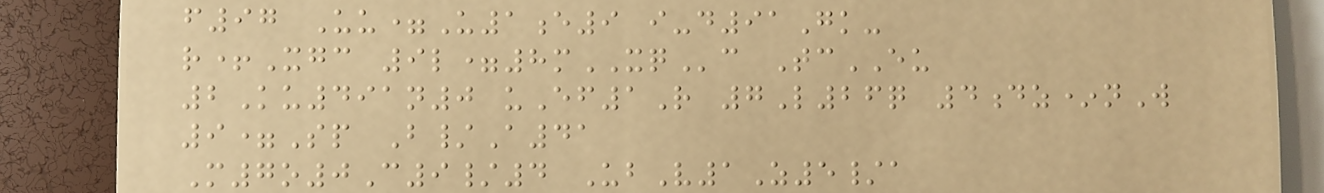f97 Uu=U1e9 i-d91Gk-
r+Xgc 9l=8mXQc TcEU
2Ku491n0 uEf1R 7L26q 4dz*nW
9=Sp B/A41
M7o0C9/4 UbV1Z5/a
